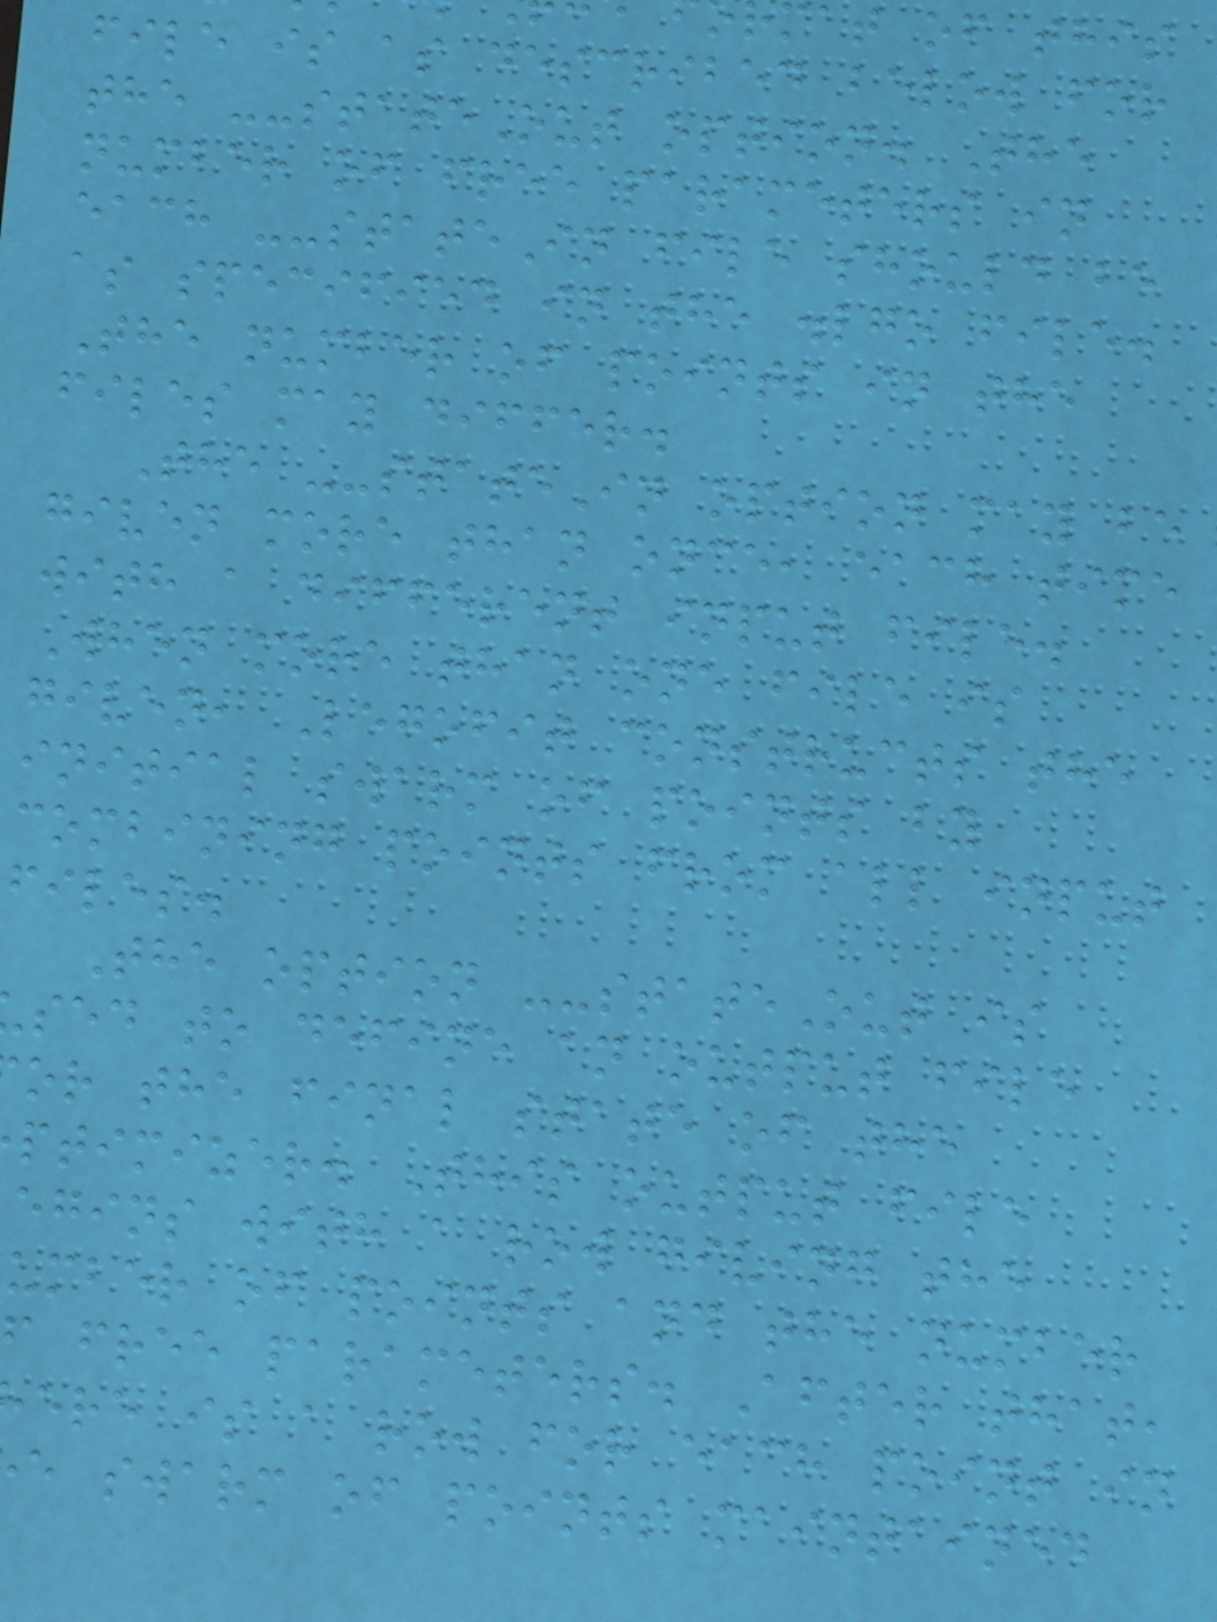mat of this
file is as described below for
the --stateOut option. The
number of free parameters in
each --stateIn file should be
as specified in the .lgo file.
The number of points in the
files may differ.
The --stateIn option may be
given more than once, each time
with a different input file.
When more than one file is
given, Legofit constructs the
initial swarm of points by
combining points from all input
files.
The option --stateOut is
sed to define an output file
or the final state of the
ptimizer. This output file
egins with a row giving the
umber of points and the number
free parameters. After that,
ere is a row for each point in
e swarm of points maintained
